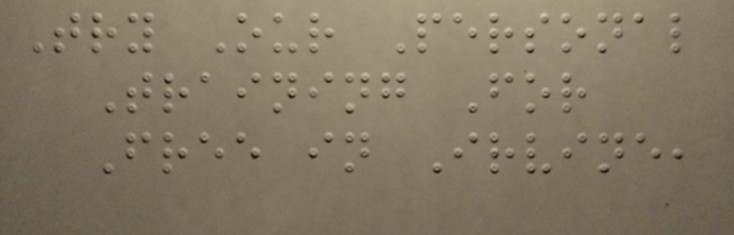Try Our Personal
Training For
Free in Irvine,
